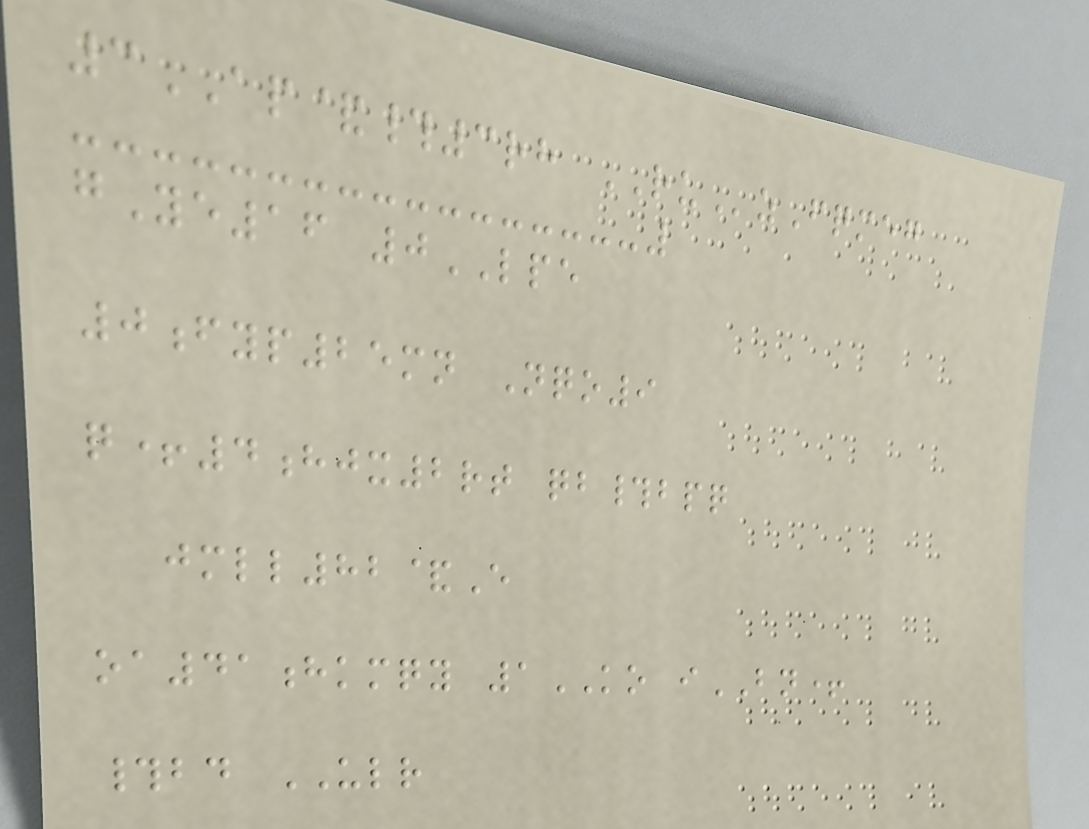3AP&#3rh RUzFqmeg
gYe16 0LPE
0fyp25mn Nqo9
q+4hjx2rt qb#bpq
jmll82&E
oa41hkmqy 1KO iBN+
#bd ULR
